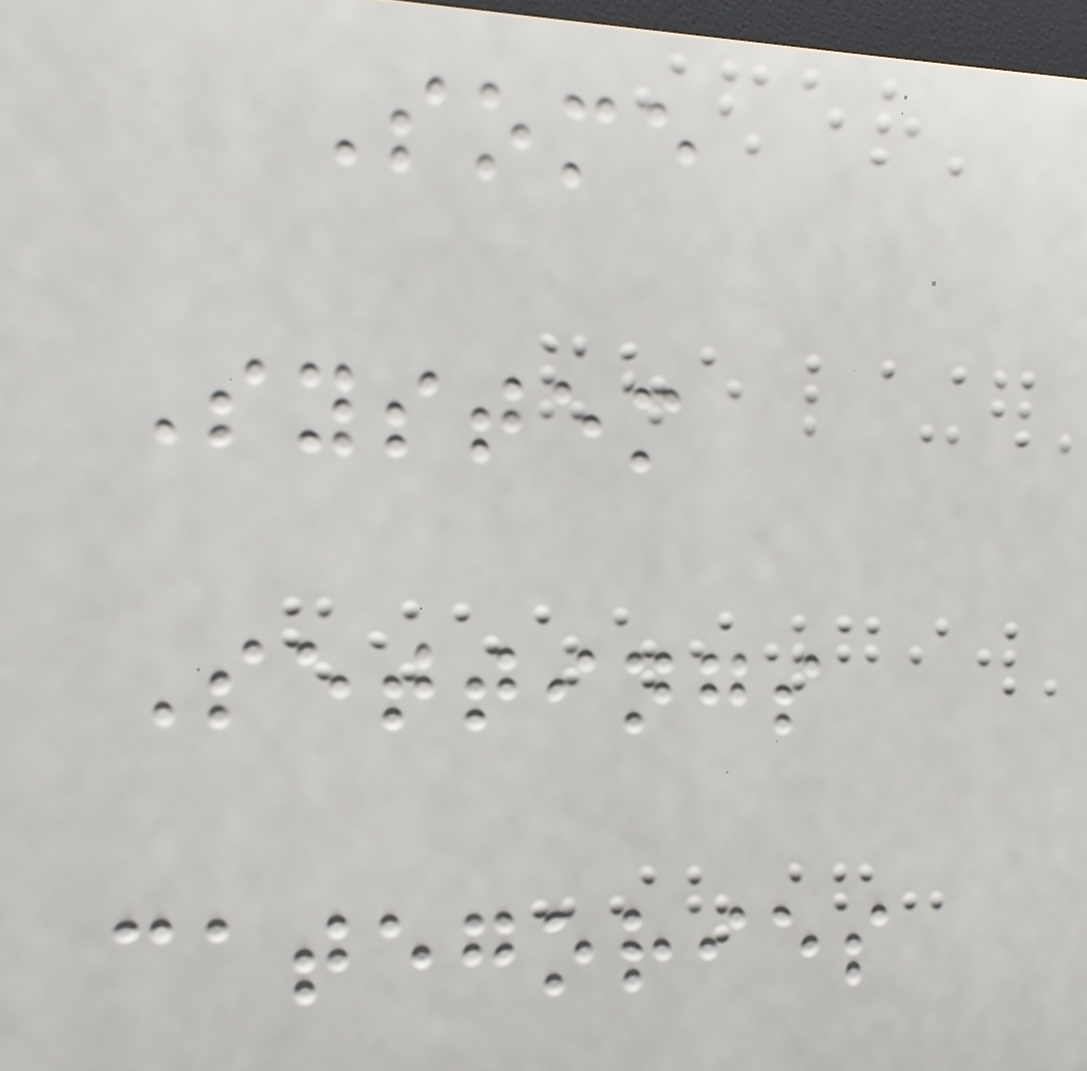Some
System
Settings
categories
